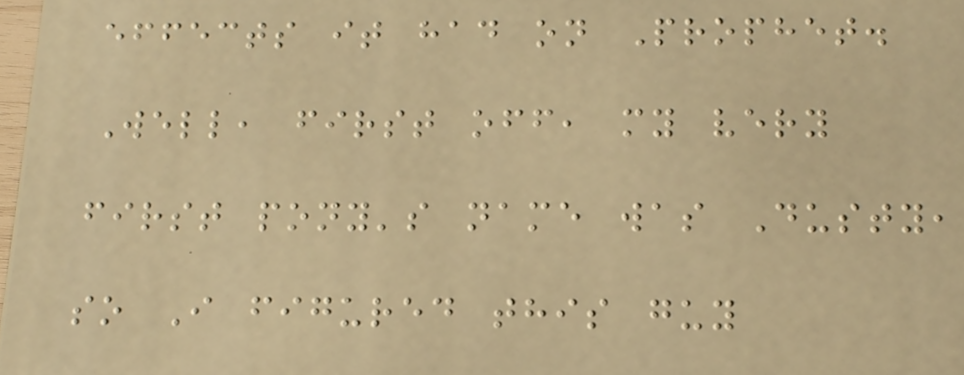effects it had on Prophet.
Well, first off, my very
first pony's name was Dusty,
so I figured this guy
